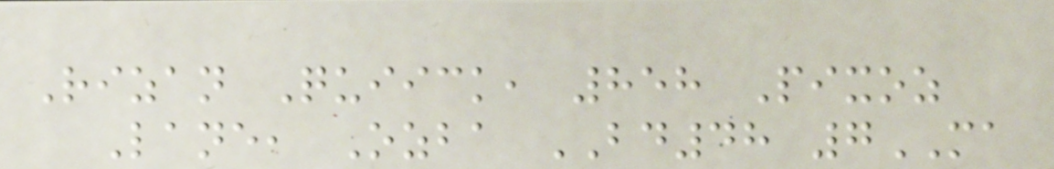Rizan Quiick, 858 Pixoz
Lane, Ozba BD48 7MA
